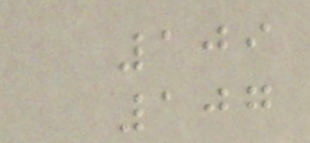109
107
